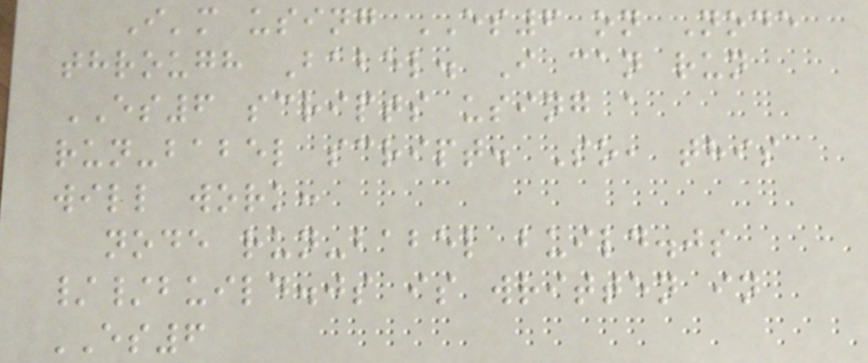I'm using ES6 on Node
through Babel. I can run
ES6 scripts using a
run-babel script. So, this
will work:
node run-babel build.js
//build.js is written in
ES6
